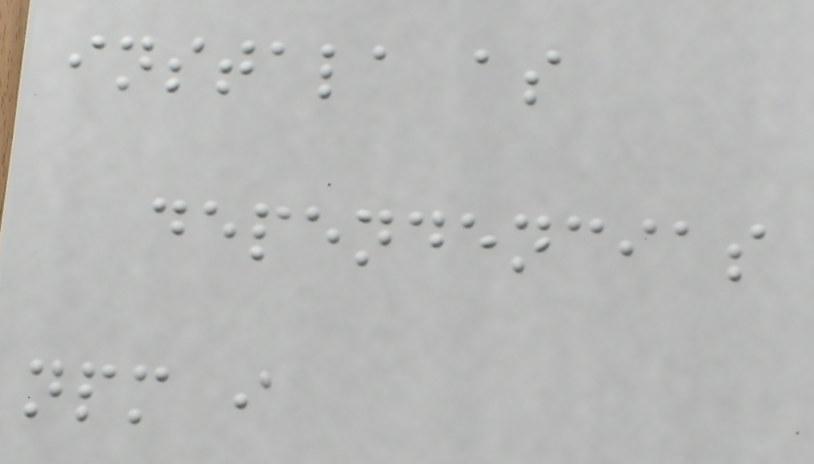instala as
dependencias
npm i
